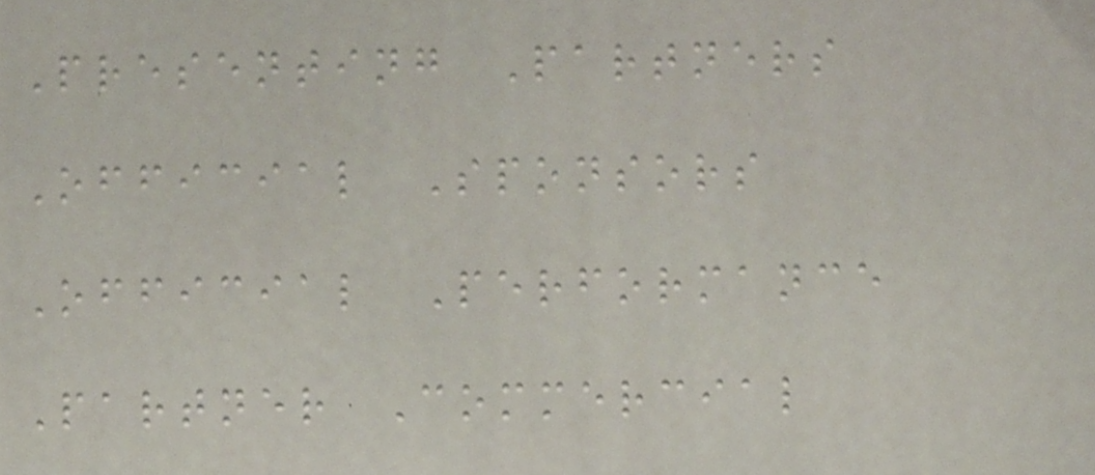Presenting Partners
Official Sponsors
Official Performance
Partner Commercial
